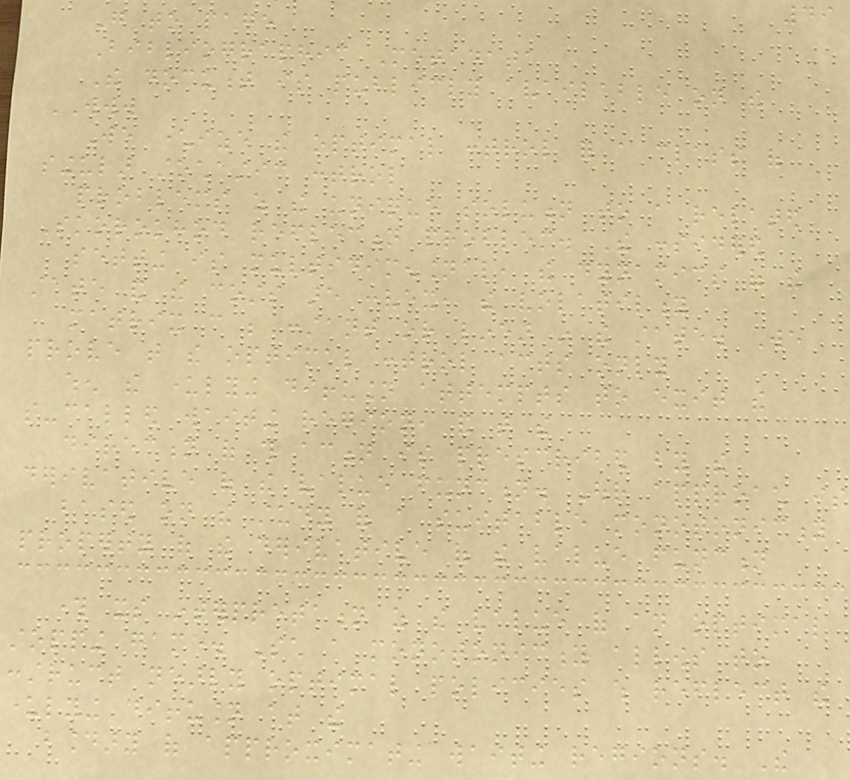49
Go to page
Bibliographic Metadata
The document is publicly available on the
WWW
We characterize the optimal control for a class of
singular stochastic control
problems as the unique solution to a related
Skorokhod reflection problem. The considered
setting is multidimensional, the dynamics of the
state and the costs are convex, the volatility
matrix can be constant or linear in the state. We
prove that the optimal control acts only
when the underlying diffusion attempts to exit the
so-called waiting region, and that the
direction of this action is prescribed by the
derivative of the value function. Our approach is
based on the study of a suitable monotonicity
property of the derivative of the value function
through its interpretation as the value of an optimal
stopping game. Such a monotonicity allows to
construct nearly optimal policies which reflect the
underlying diffusion at the
boundary of approximating waiting regions. The
